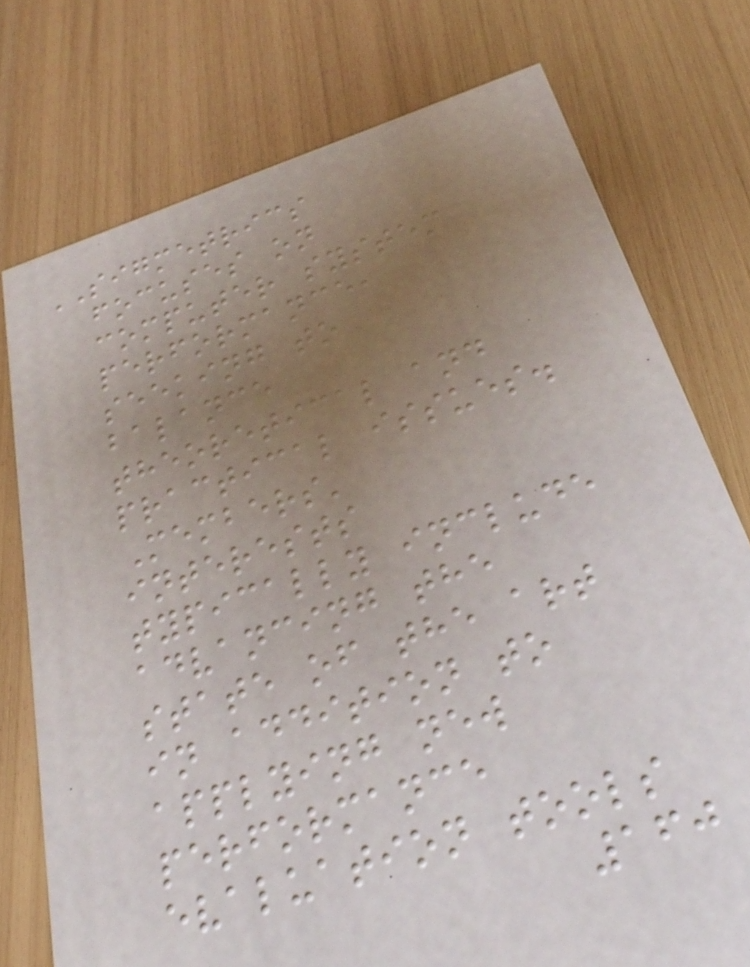SIGMETRICS
focuses on
computer system
performance,
seeking to
balance
theoretical and
practical issues.
Members'
interests
typically include
advancing the
state of the art
in addition to
applying new
performance
evaluation tools
160
